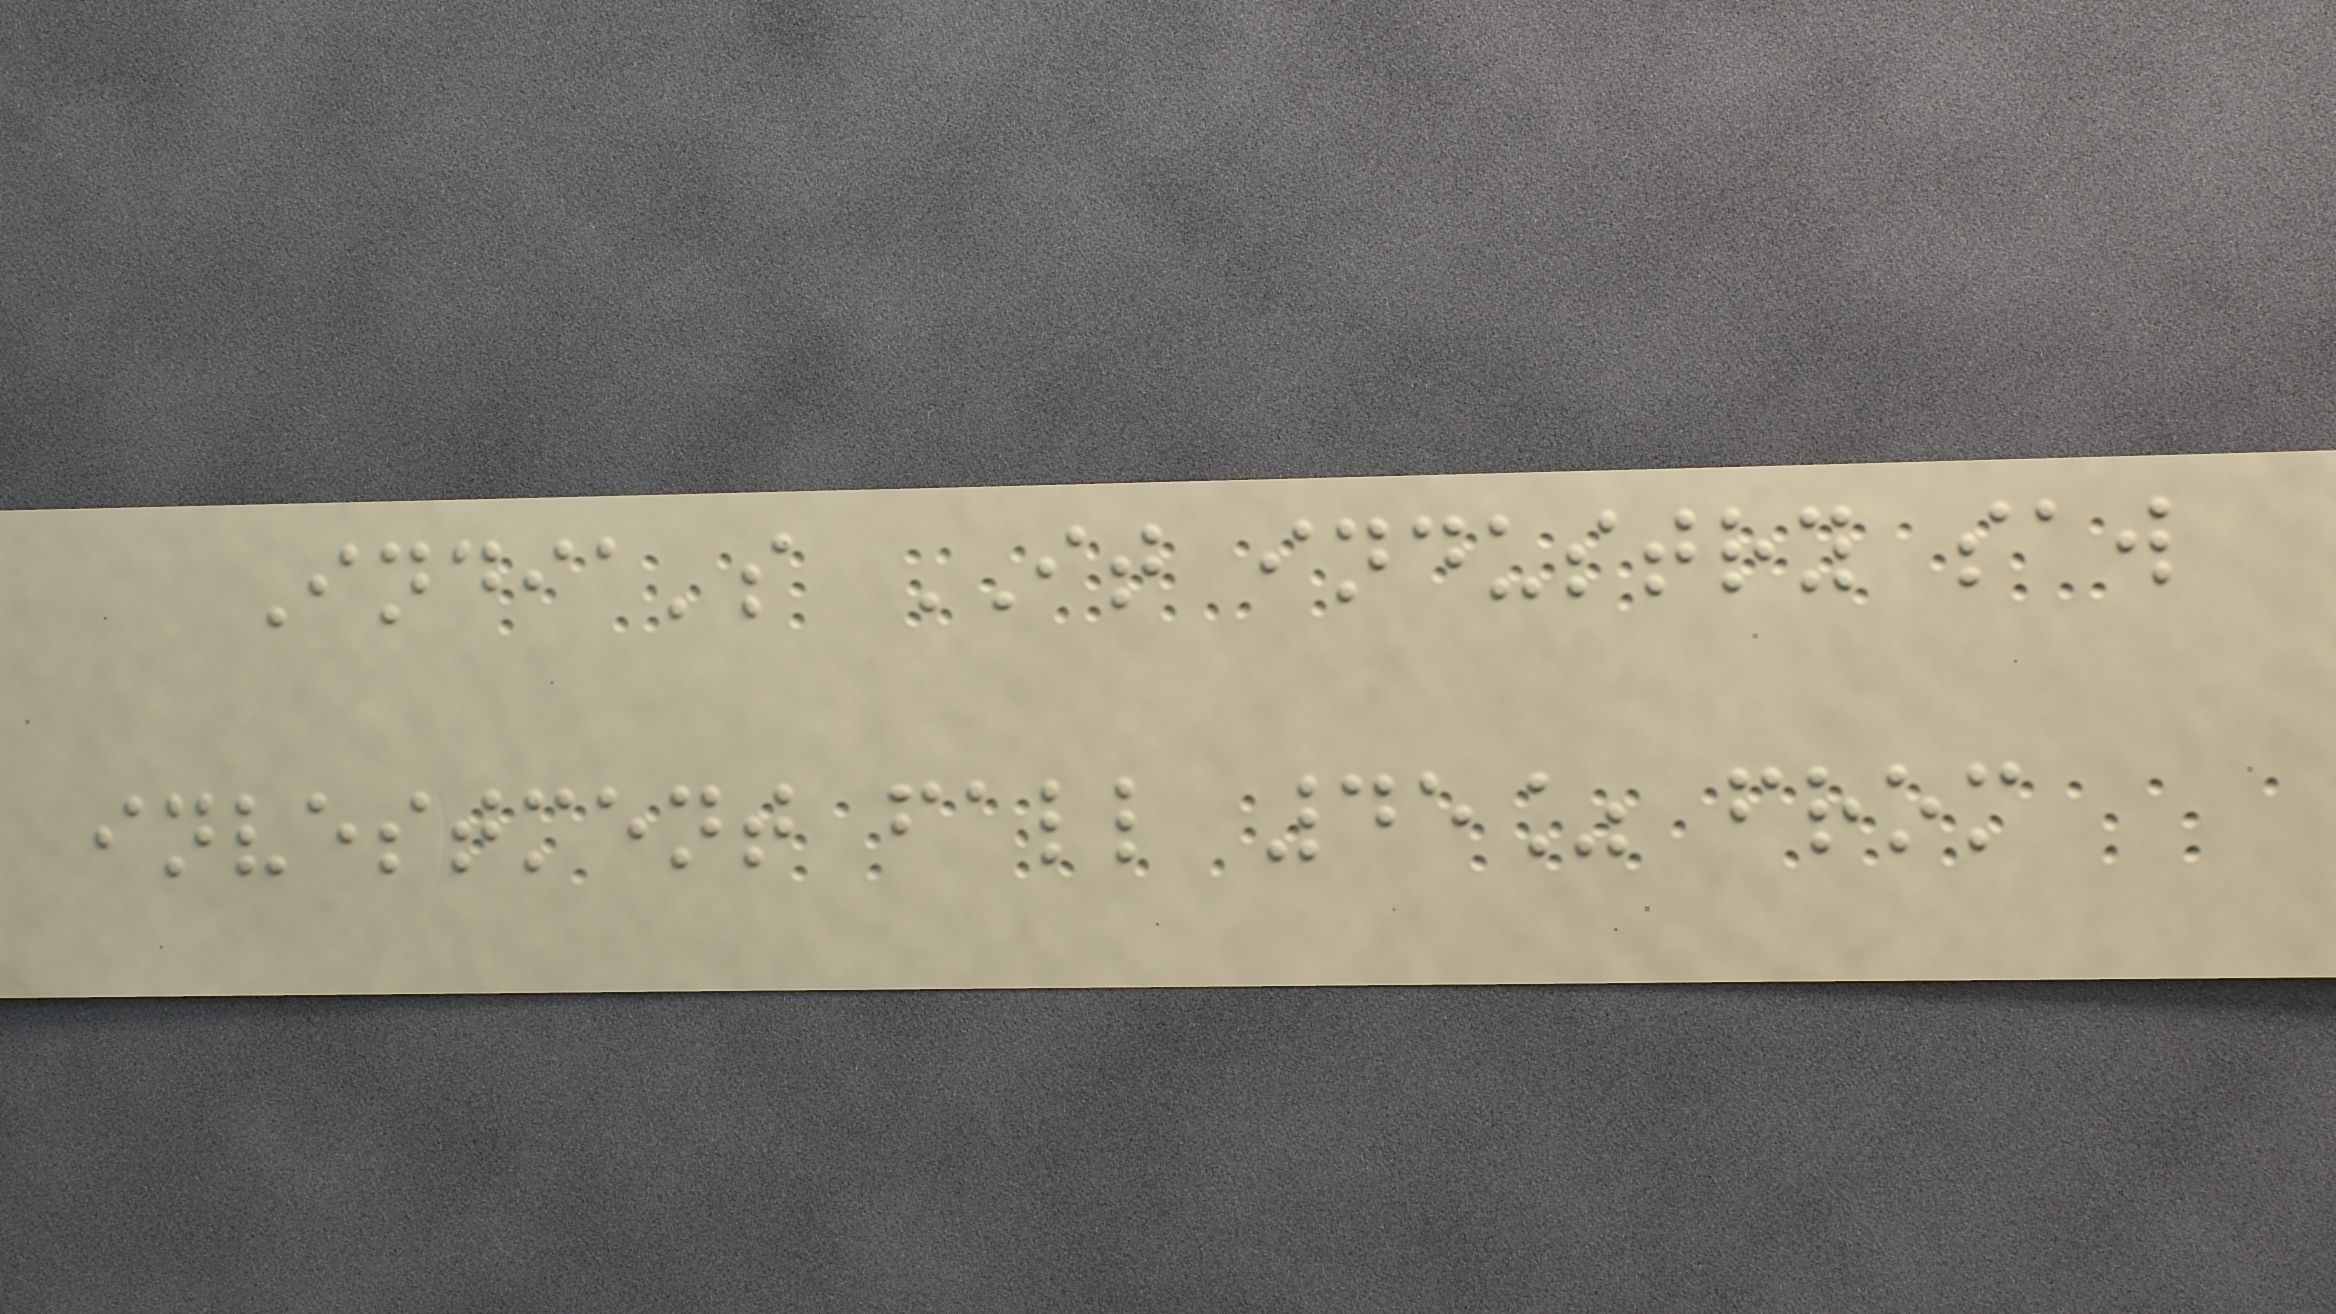India's IT industry saw
investment fall 45% from
